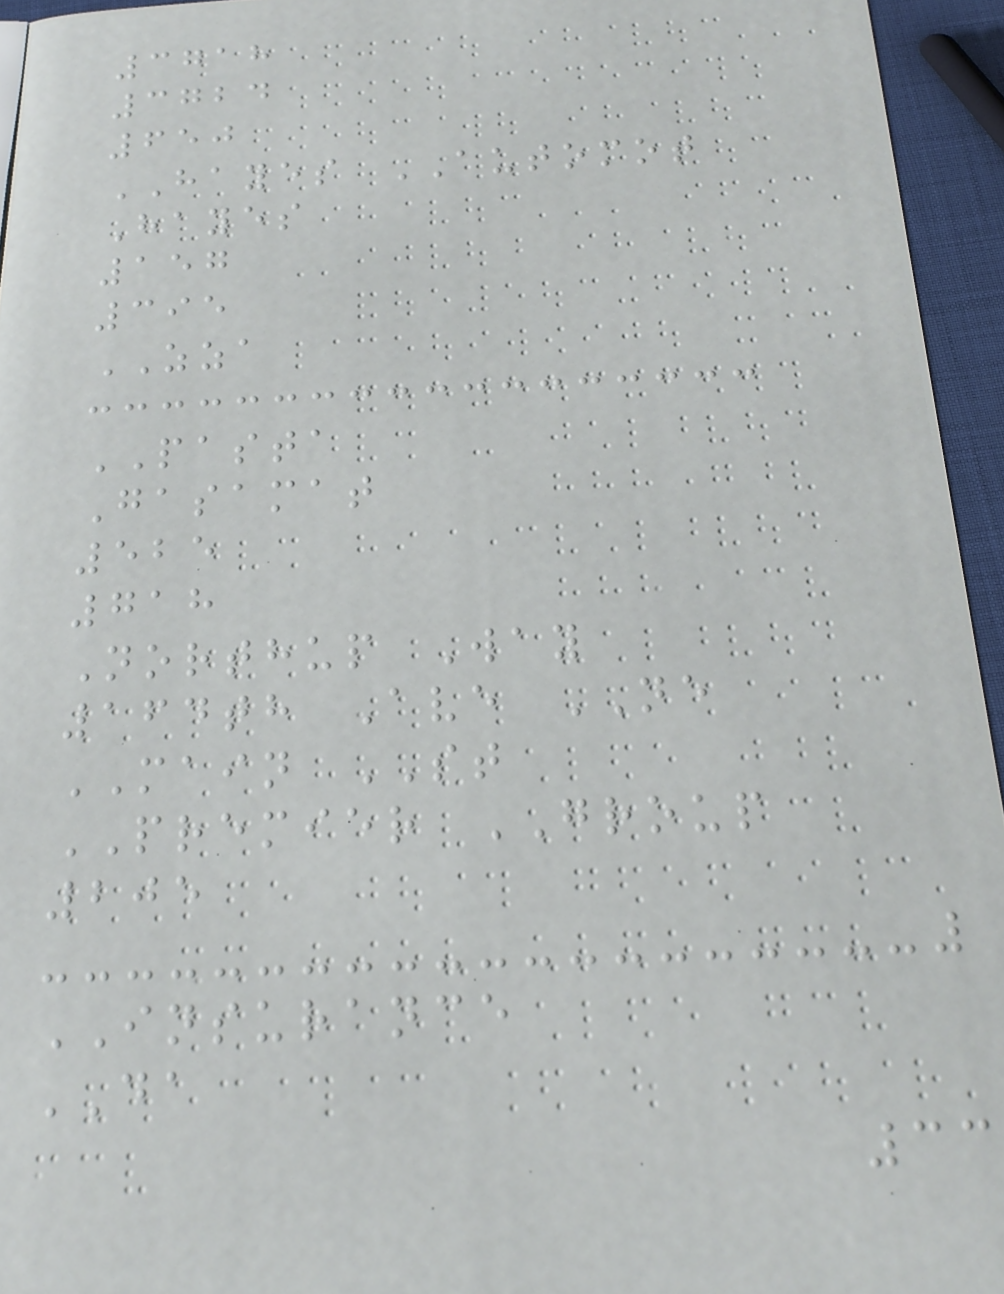3718
3724
650
HAYES AUTOMOT
Hayes
157
395
ZZA
PASTA
Gasamat
525
718
Northup Way
164th Ave NE
MAIN ST
PREMIER GROUP
205
INSURANCE
DA
33
